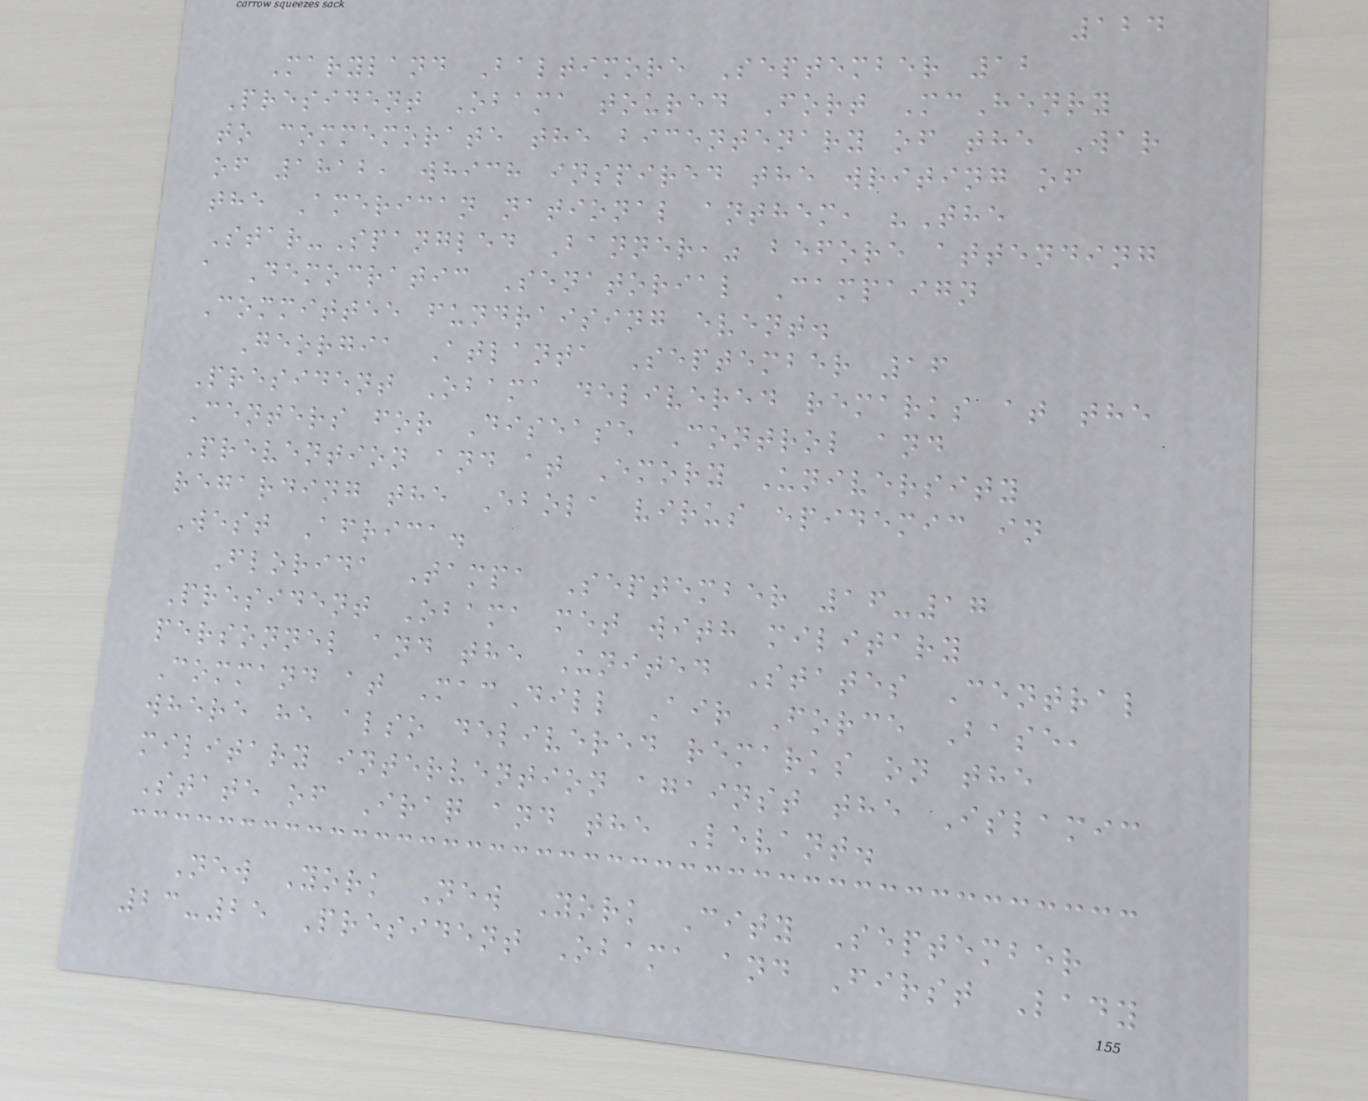124
Maryland Baltimore September 12
President Obama toured Fort McHenry
to commemorate the bicentenary of the War
of 1812, which inspired the writing of
the American national anthem, "The
Star-Spangled Banner," before attending
a Democratic Senatorial Campaign
Committee fundraising event.
Georgia Atlanta September 16
President Obama delivered remarks at the
Centers for Disease Control and
Prevention and at Emory University
regarding the Ebola virus epidemic in
West Africa.
Florida Tampa September 16-17
President Obama met with military
personnel and the United States Central
Command at MacDill Air Force Base,
where he also delivered remarks on the
military intervention against the Islamic
State of Iraq and the Levant.
New York New York City September
23-25 President Obama and First Lady
